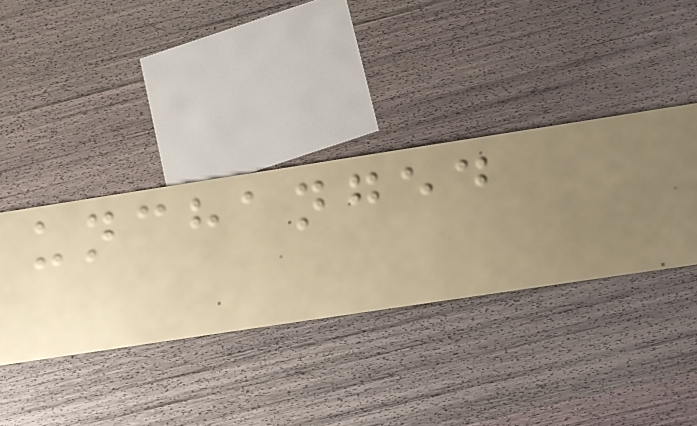unchanged
